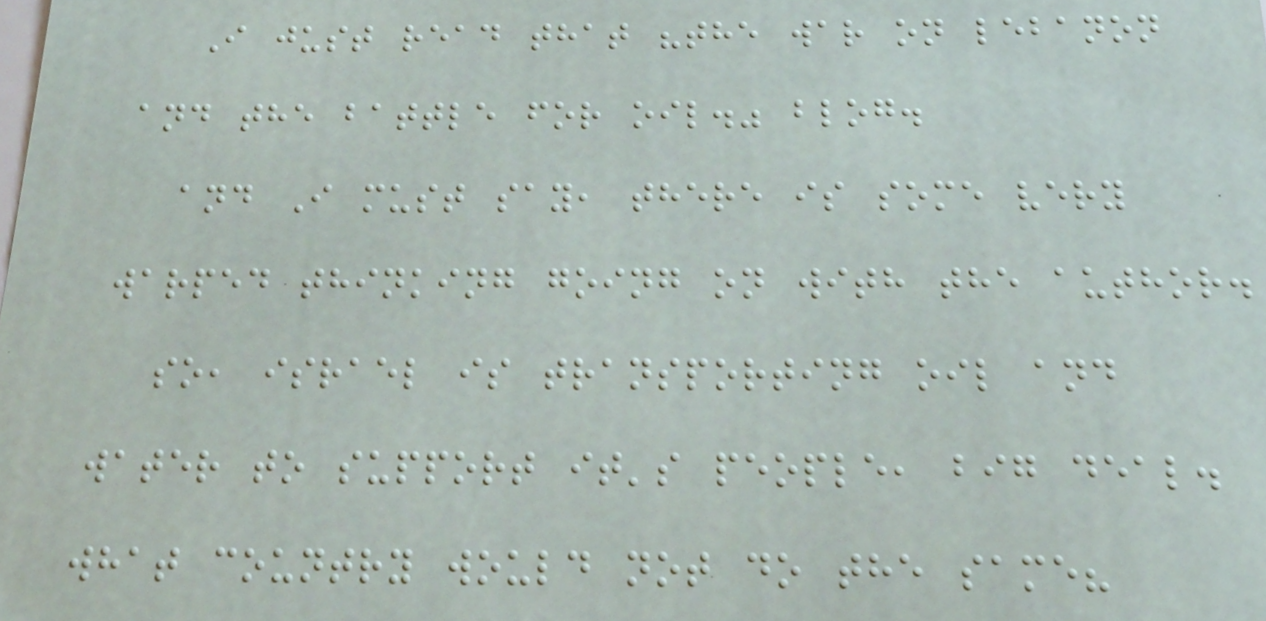I just read that "the war on lebanon
and the battle for oil." blog.
and I must say, there is some very
warped thinking going on with the author.
so, israel is transporting oil and
water to support it's people, big deal.
what country would not do the same?
